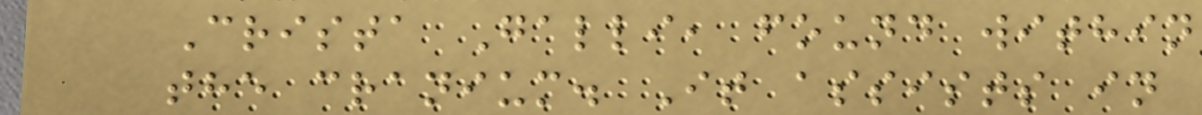Crista Galli, found within
the cranium. It assists in
